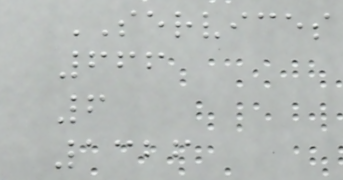SERVICES
666
6
1326
